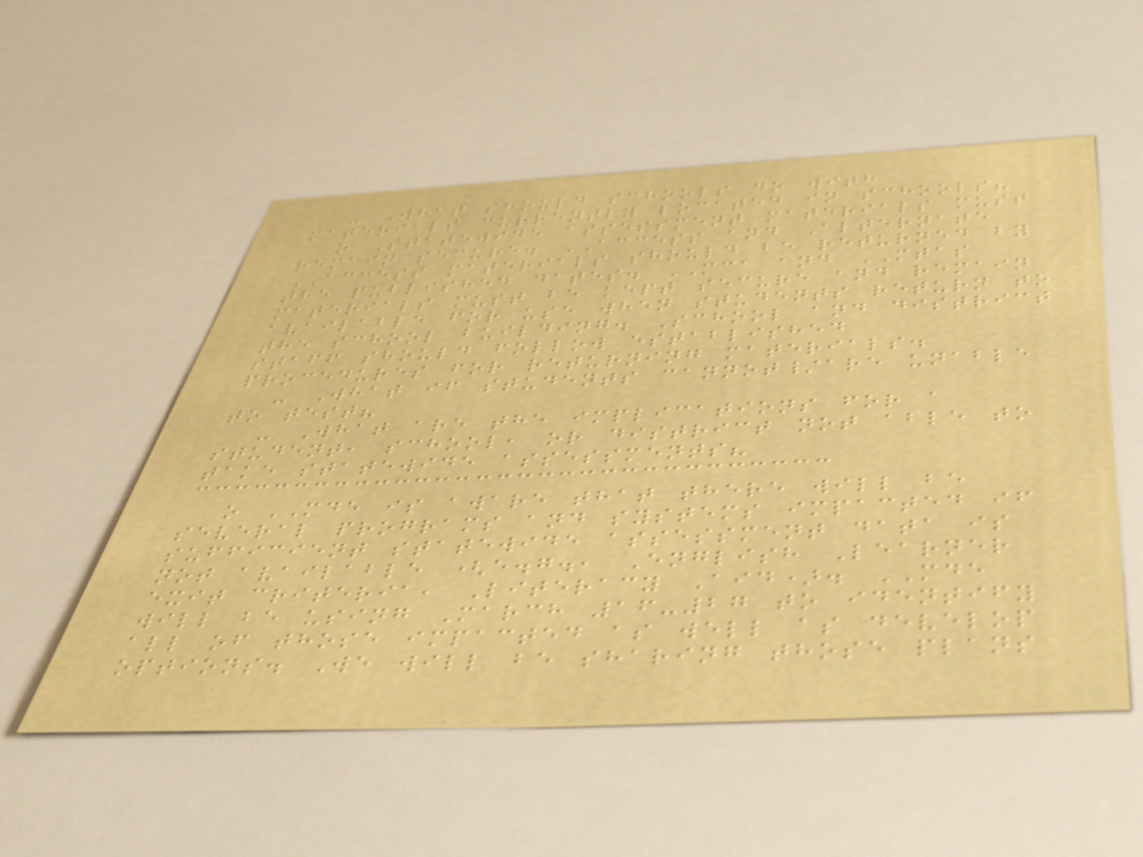- What should schools do with
materials currently located in schools?
o Statewide assessment materials must
remain secure. ACCESS and Alternate
ACCESS materials should be returned by
the published dates. MCA and MTAS
materials must be kept secure and remain
available for use when students return to
the school building. School and district
staff should follow established
procedures for returning materials.
- What if students cannot/are unable
to test?
- What are the implications for a
student, school, or district not able to
take statewide assessments?
o MDE is aware that there will be
several programs and systems impacted if
sufficient statewide assessment data is
not available (e.g., English Learner
exit criteria, Literacy Aid). MDE
will be using March 16-27 to identify
all of those impacted as well as develop
options. We will be sharing those plans
